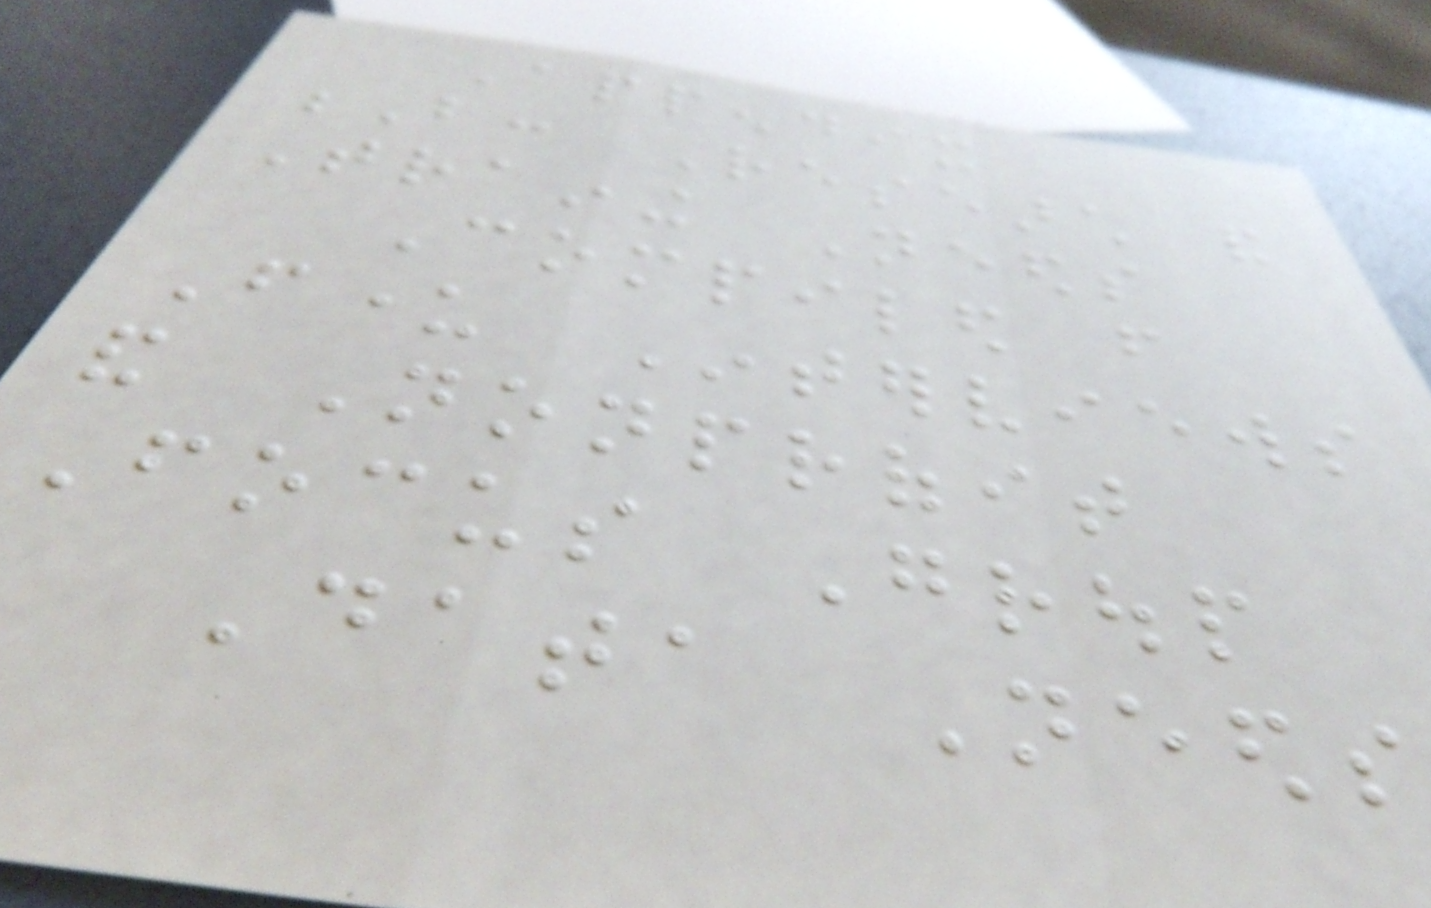Appendix
B: Research and
Training Needs
Compiled from
Funder Interviews
and Nonprofit
Focus Group
Data Needs
